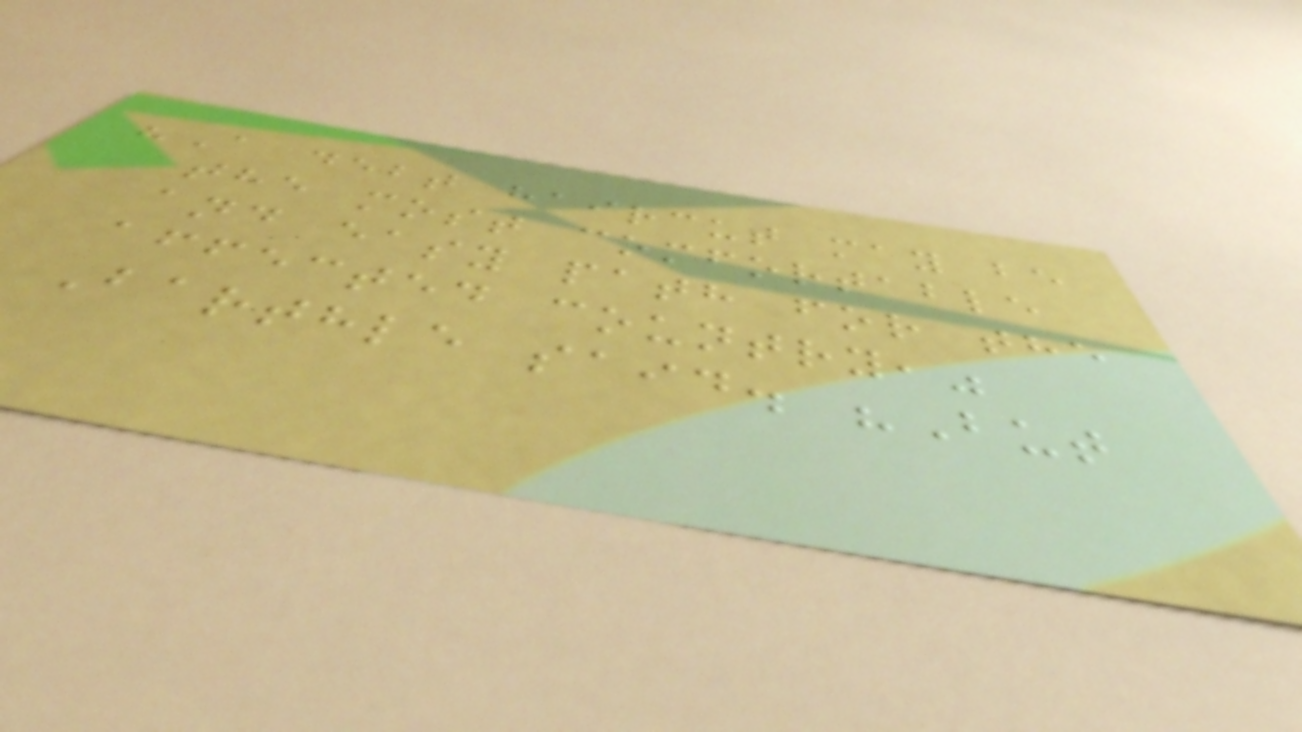"A debt haircut may be
the most comfortable
and easy path for the
affected country,"
Barthle said. "But
